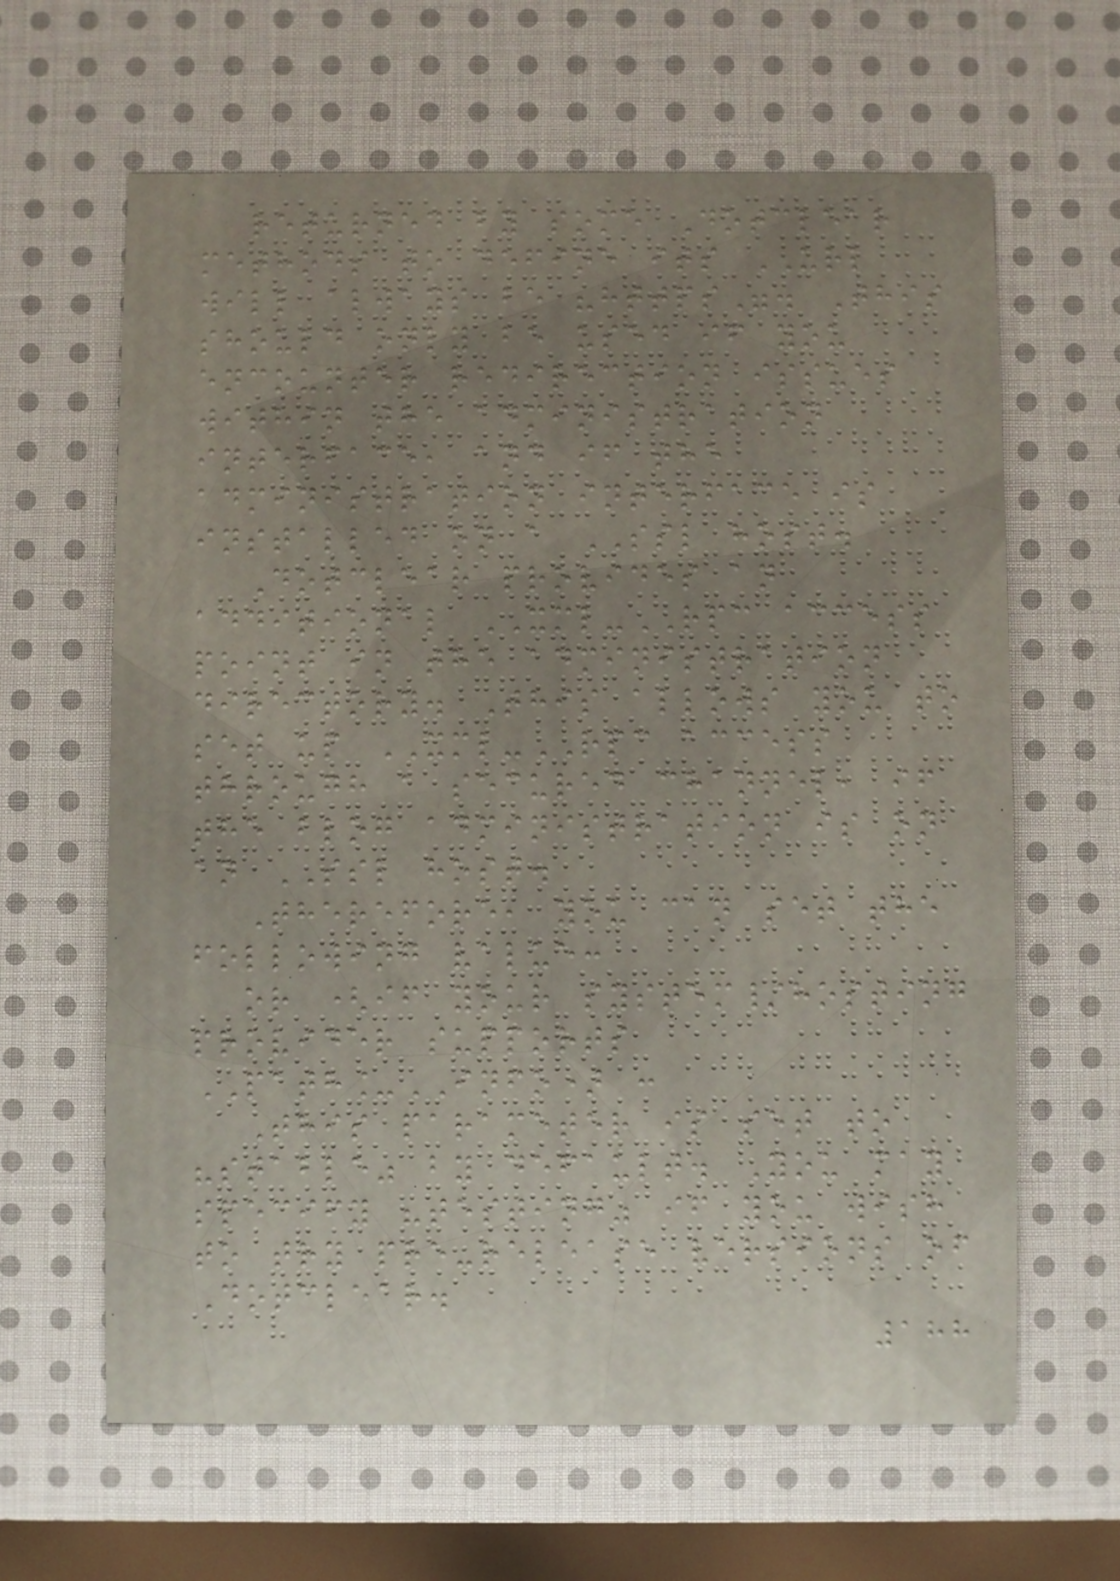returned by some Dotclear
methods to define its URL
will always be "https". This
should only be used if you
encounter redirection issues
within the administration
interface, and if the
administration interface is
installed on a SSL host.
Dotclear provides an
additional XML-RPC access
point in the administration
directory. This allows you to
set up XML-RPC access
through a secured channel, if
the blog administration is on
an SSL host.
Therefore, you can set the
following value:
or (if your system/hosting
provider supports
PATH_INFO) :
This parameter is set to
"stable" by default. You may
specify "testing" if you wish
to try pre-release versions of
Dotclear.
188
